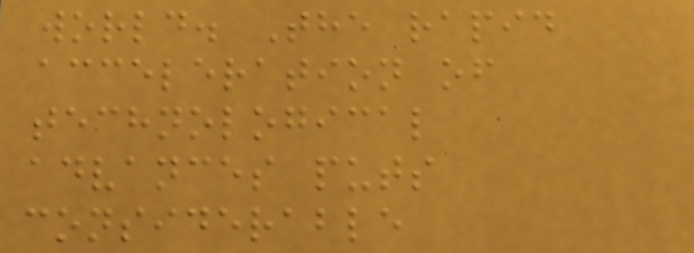world. The rapid
acceleration of
technological
advances puts
considerable
